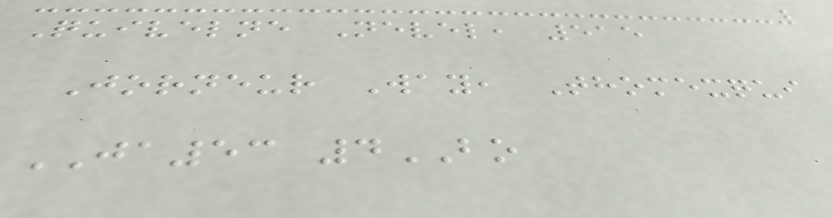Quivelne Nevel, 515
Jorneur Way, Thomexqui
JA53 4BO
